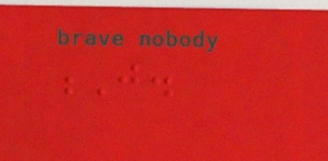J.
